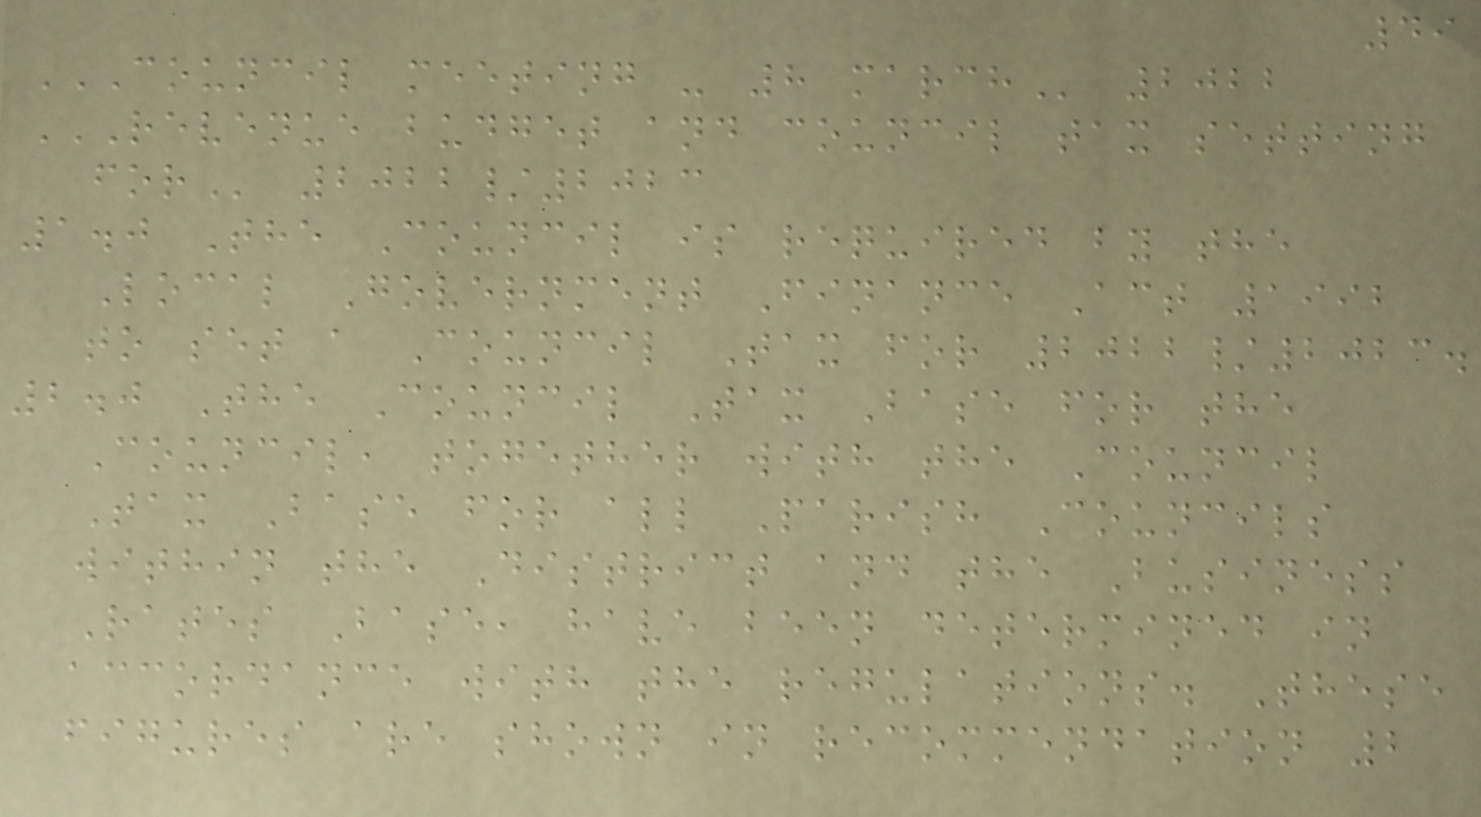49
COUNCIL MEETING - 8 MARCH 2022
REVENUE BUDGET AND COUNCIL TAX SETTING
FOR 2022/2023
1.0 The Council is required by the
Local Government Finance Act 1992
to set a Council Tax for 2022/2023.
2.0 The Council Tax Base for the
Council, together with the Council
Tax Base for all Parish Councils
within the District and the Business
Rates Base, have been determined in
accordance with the regulations. These
figures are shown in recommendation 2
